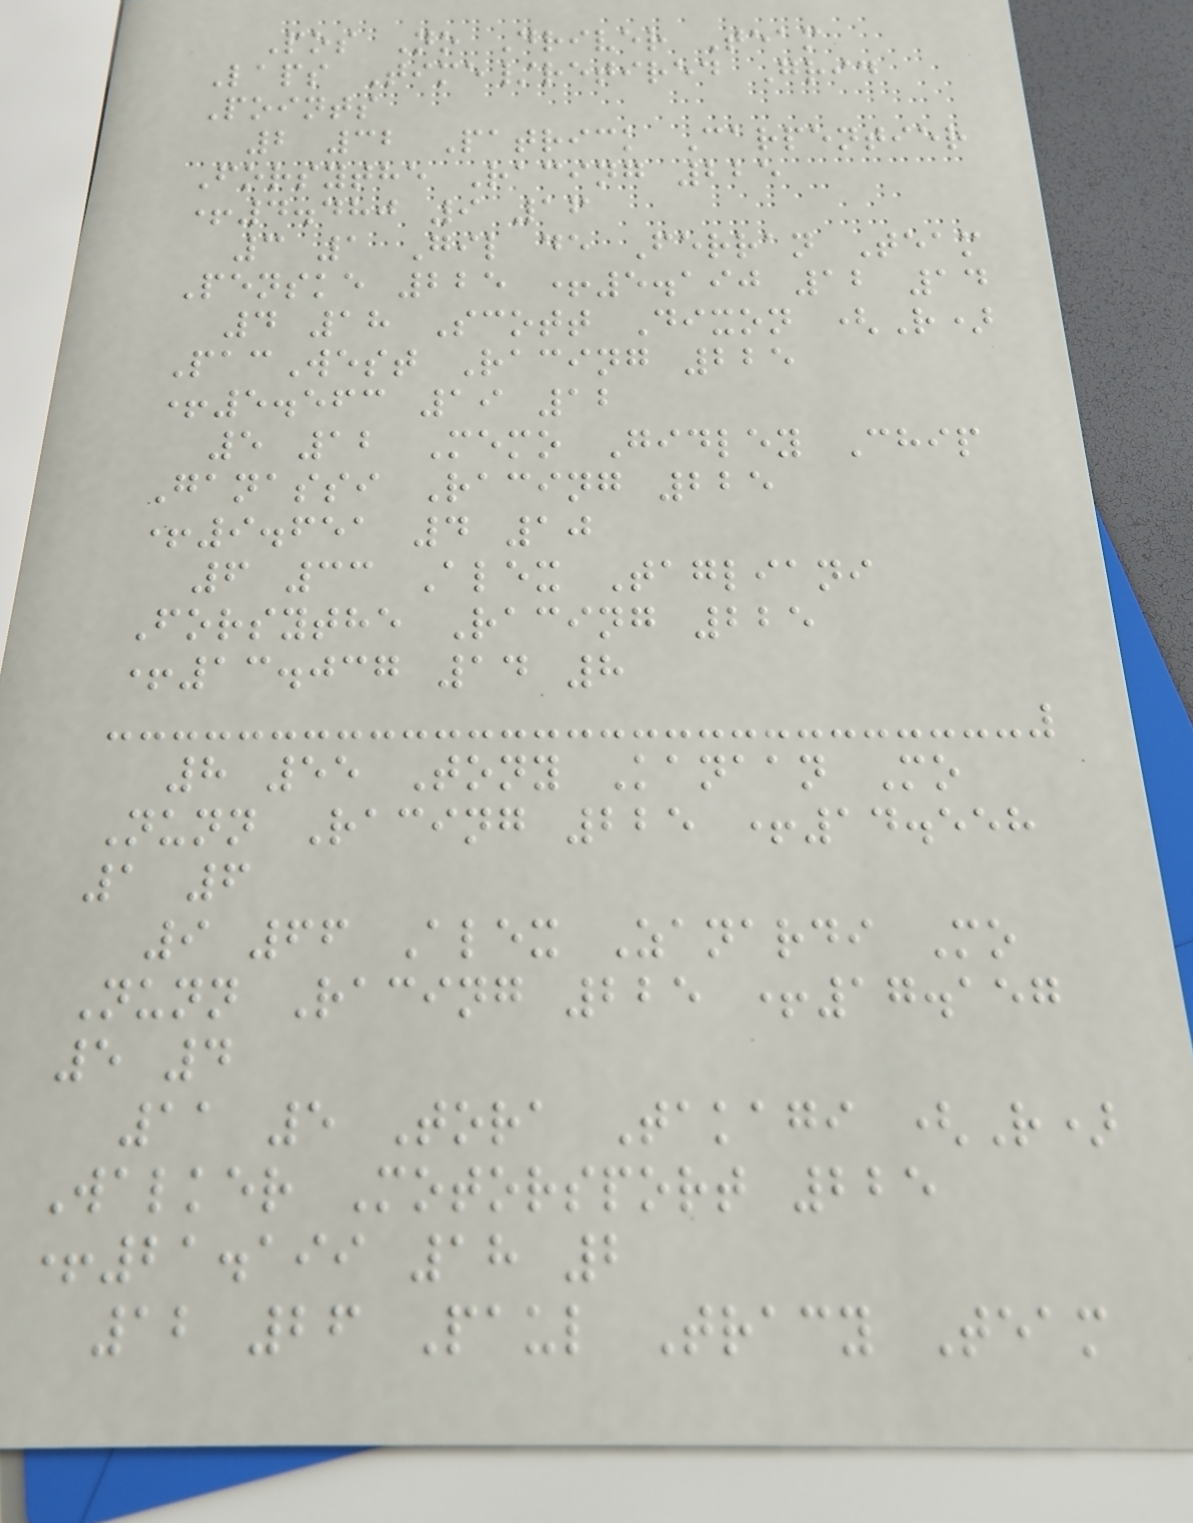Pos No Driver Team
Laps Time/retired Grid
Points
2 32 Patrick Carpentier
Forsythe Racing 225
+4.480 9 16
3 1 Gil de Ferran Team
Penske 225 +5.190 12 14
4 18 Scott Dixon (R)
PacWest Racing 225
+5.563 19 12
5 12 Memo Gidley Chip
Ganassi Racing 225
+9.651 4 10
6 33 Alex Tagliani
Forsythe Racing 225
+13.037 14 8
8 55 Tony Kanaan Mo
Nunn Racing 225 +14.558
1 6
9 66 Alex Zanardi Mo
Nunn Racing 225 +17.157
5 4
11 5 Tora Takagi (R)
Walker Motorsport 225
+21.199 18 2
12 26 Paul Tracy Team
